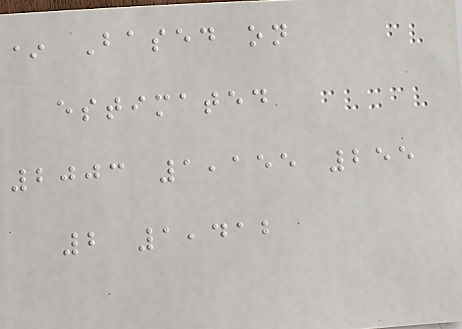* Based on
estimated
2003 1,155 255
2 1,412
